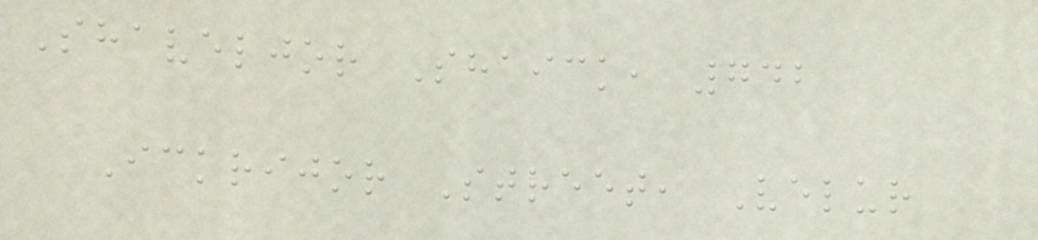Shaveljor Shaick, 742
Ickrijor Street, Velur
